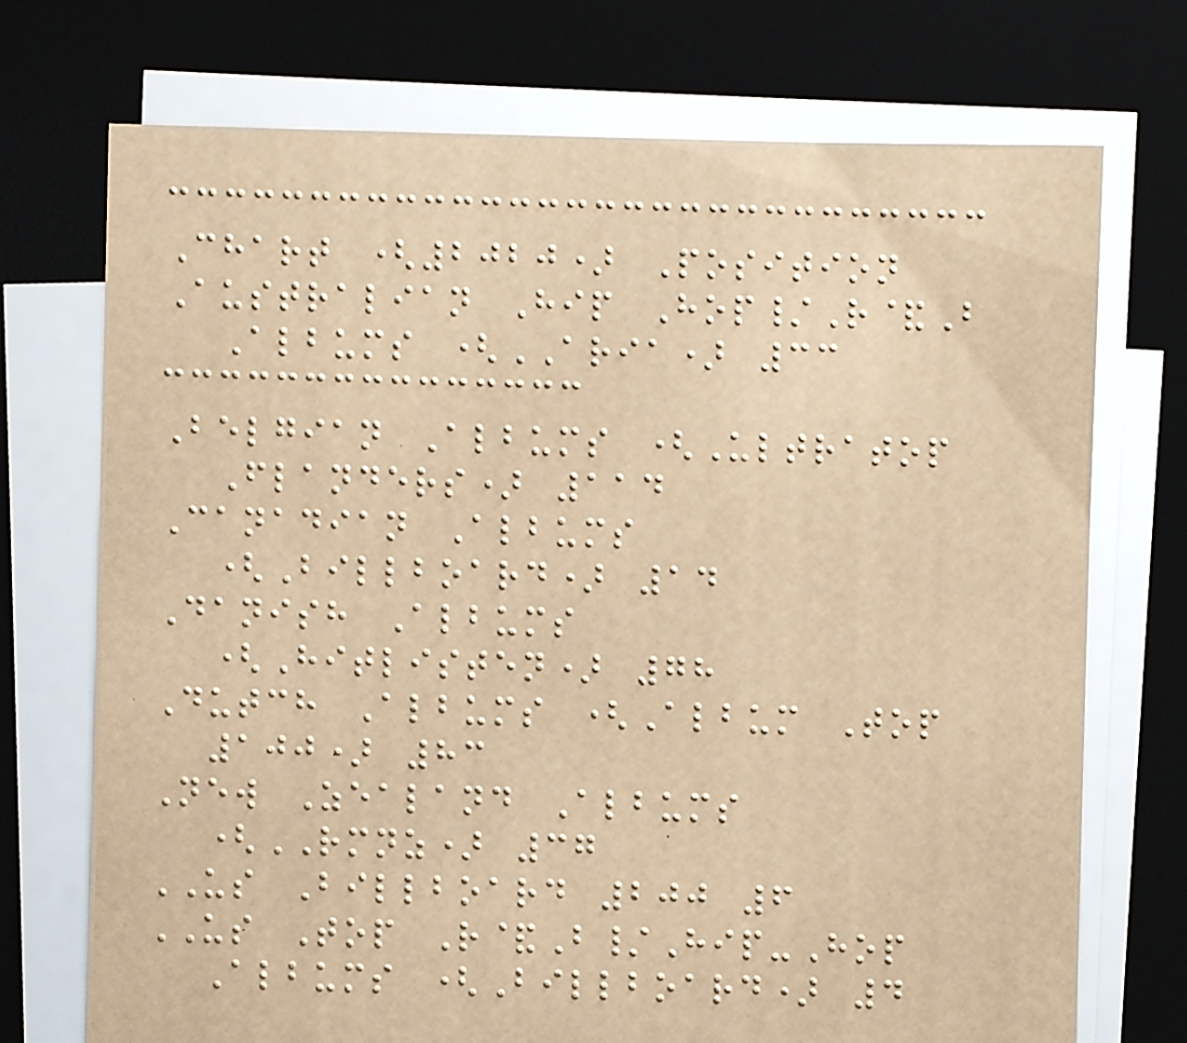Chart (2020) Position
Australian Hip Hop/R&B
Albums (ARIA) 33
Belgian Albums (Ultratop
Flanders) 114
Canadian Albums
(Billboard) 14
Danish Albums
(Hitlisten) 78
Dutch Albums (Album Top
100) 83
New Zealand Albums
(RMNZ) 37
US Billboard 200 6
US Top R&B/Hip-Hop
Albums (Billboard) 4
